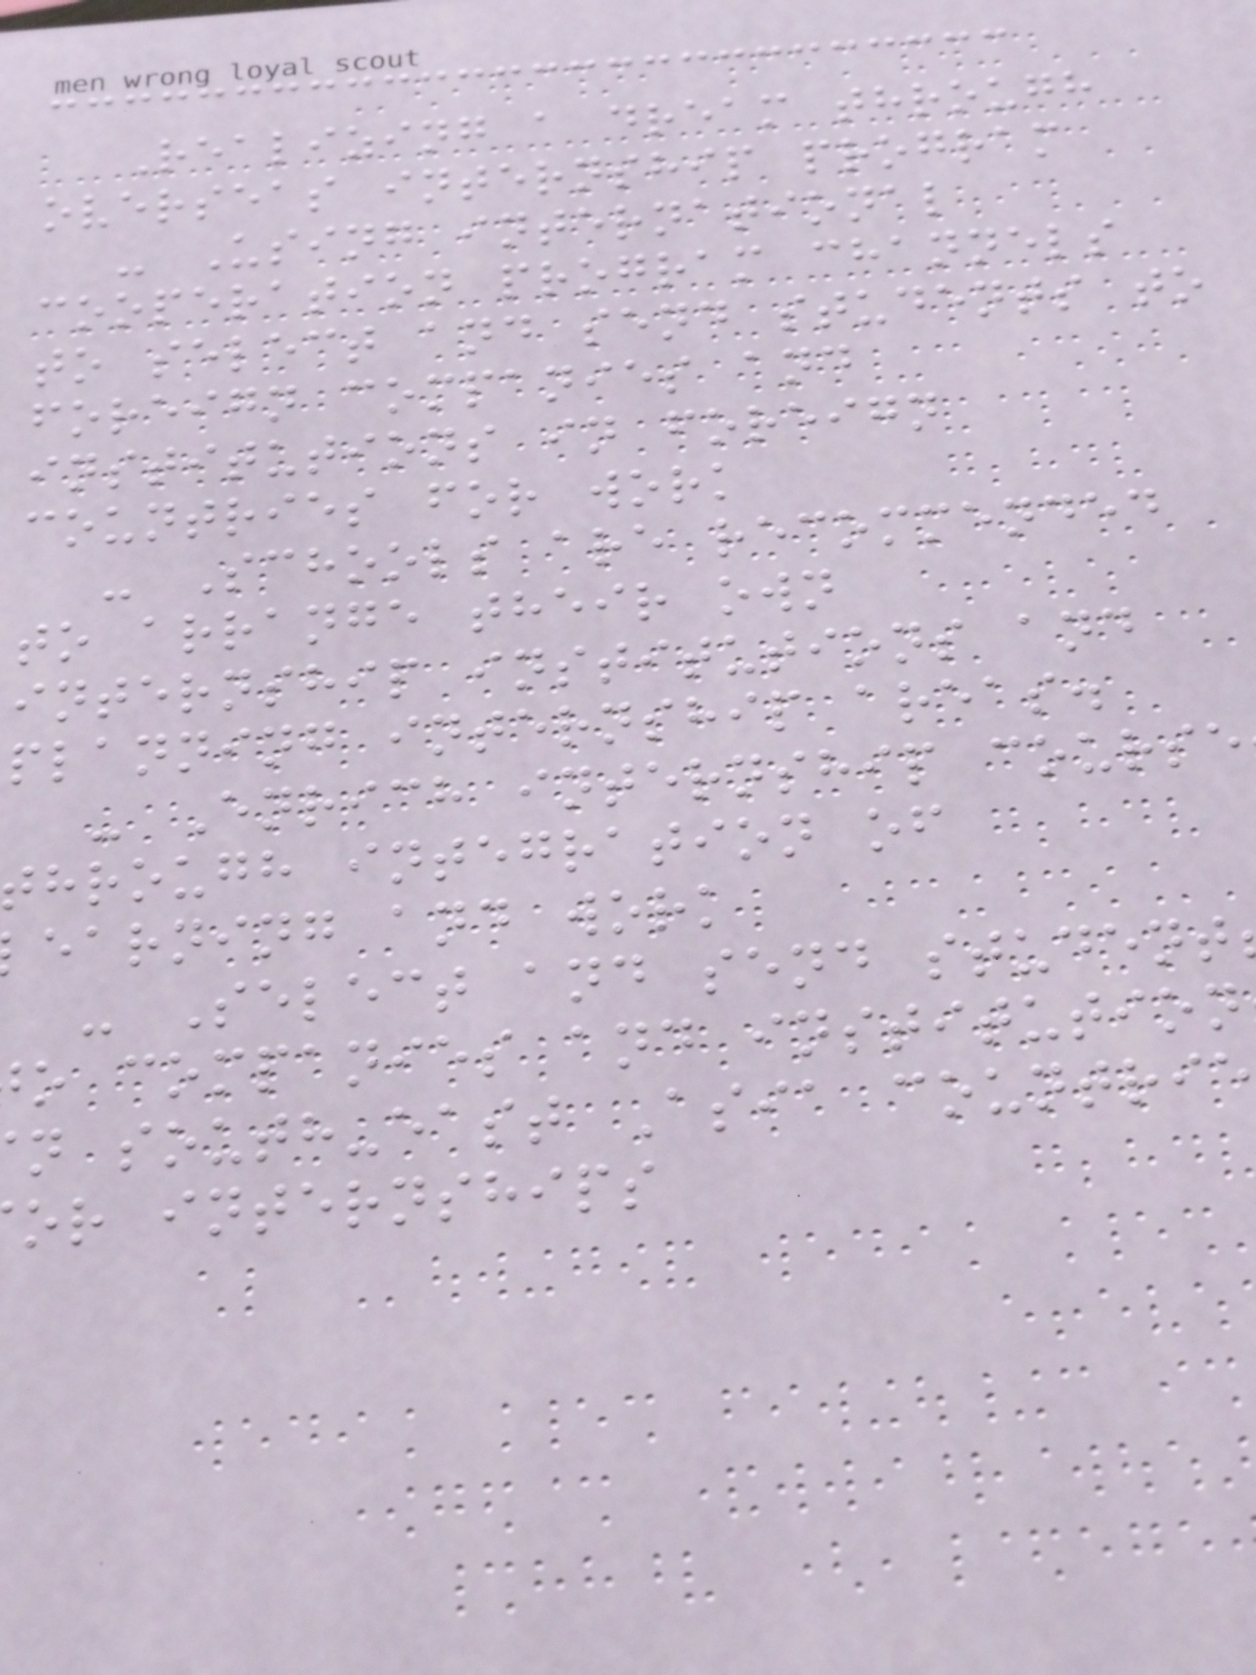Realizing a dream through
overseas internship program
- Using international
cooperation program channels
to select and send students to
foreign companies and
institutions in foreign
countries for work
- Schools are recommended
to arrange their own
internship institutions and
planning internship areas.
- Enrich internship course
through integration of
earning and work
- Select and send student
o companies and institution
n south-east Asia countrie
or internships
